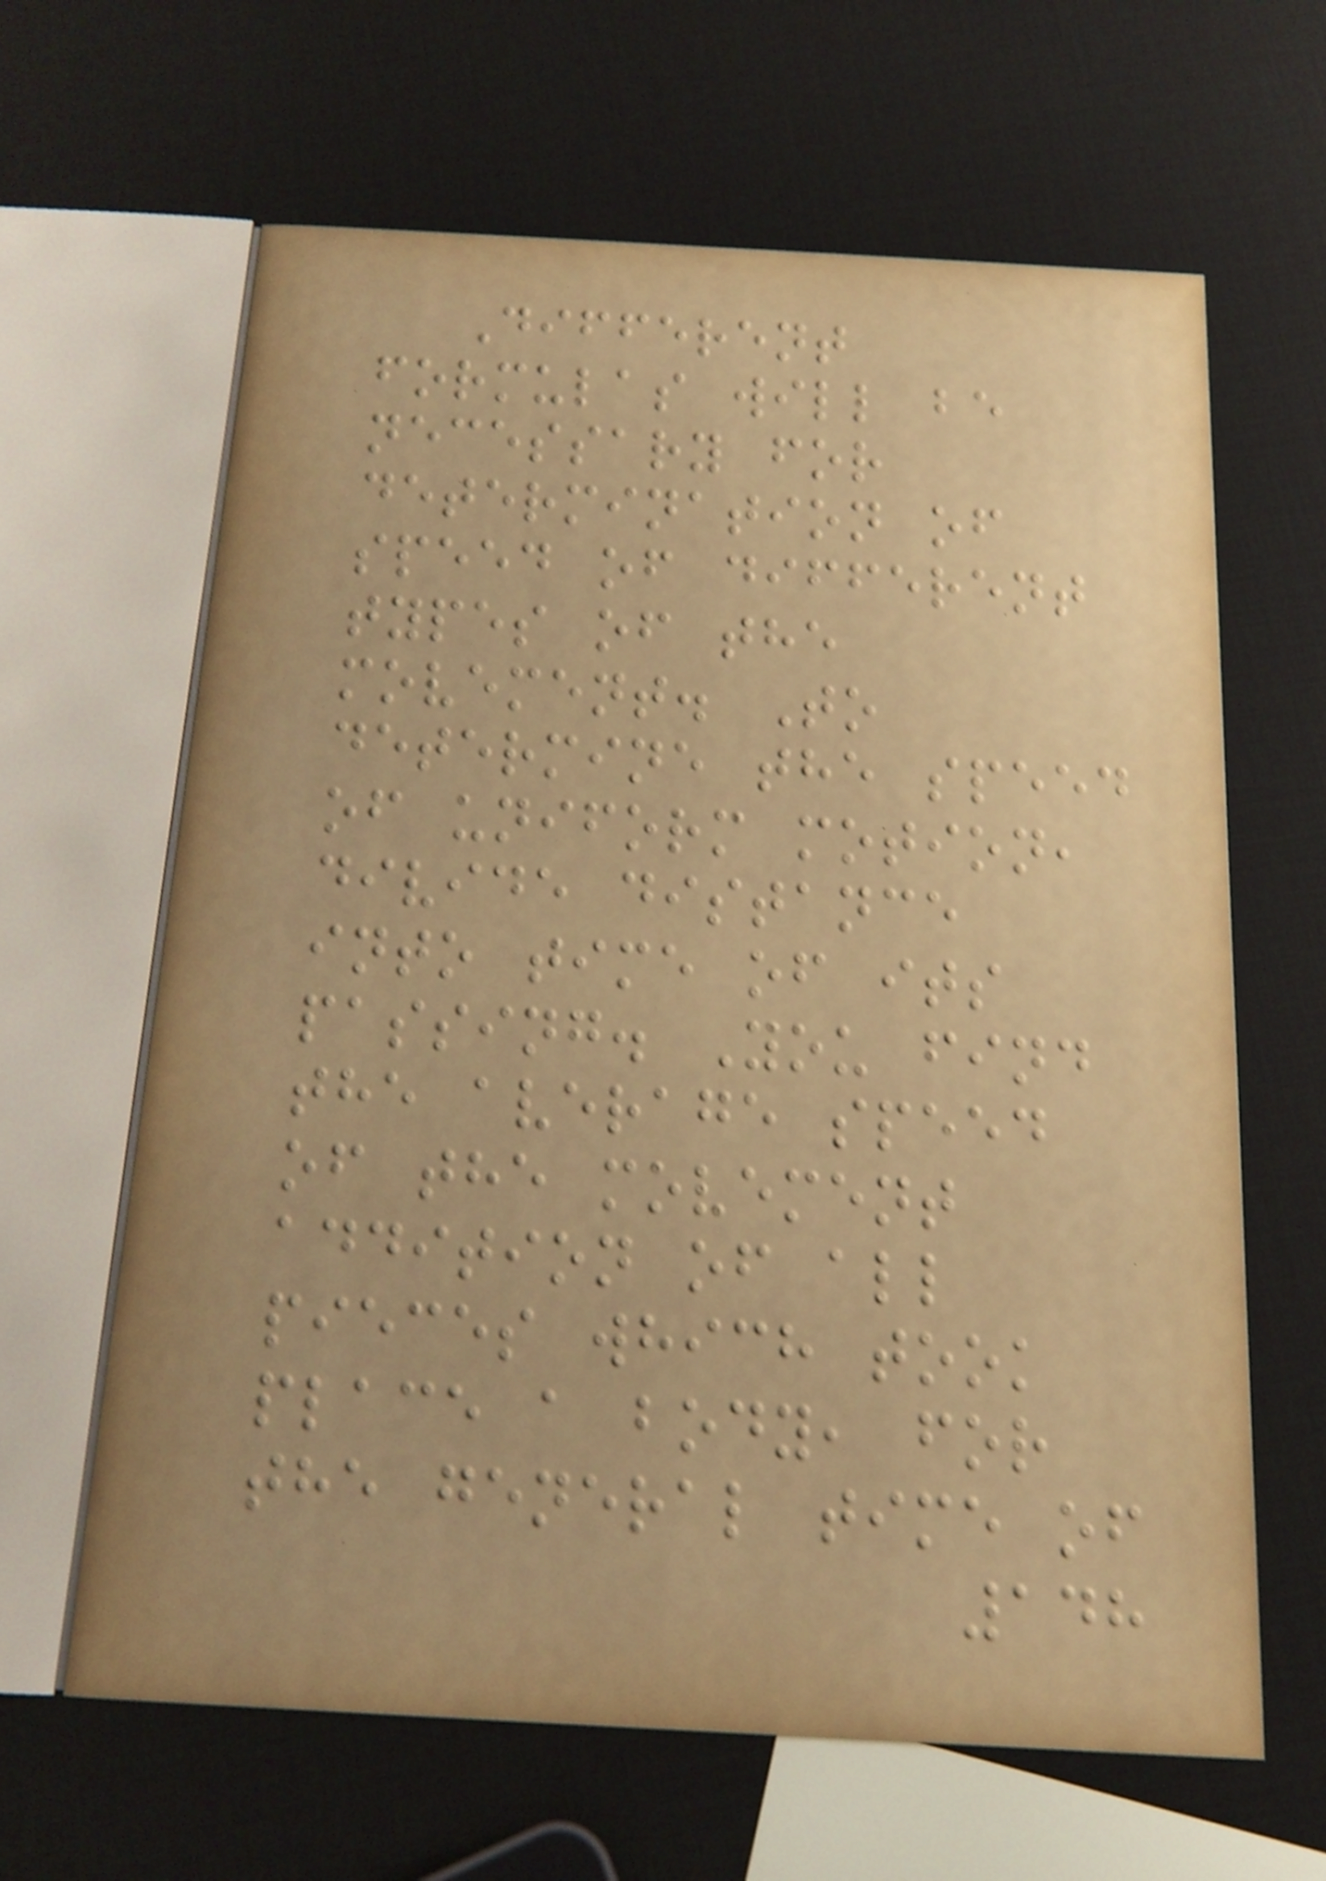Different
formulas will be
necessary for
determination of
speed of different
types of the
movement. To
determine the speed
of uniform motion,
divide distance
into time of its
passing. You find
the average speed
of the movement
addition of all
pieces which took
place a body, for
the general time of
148
